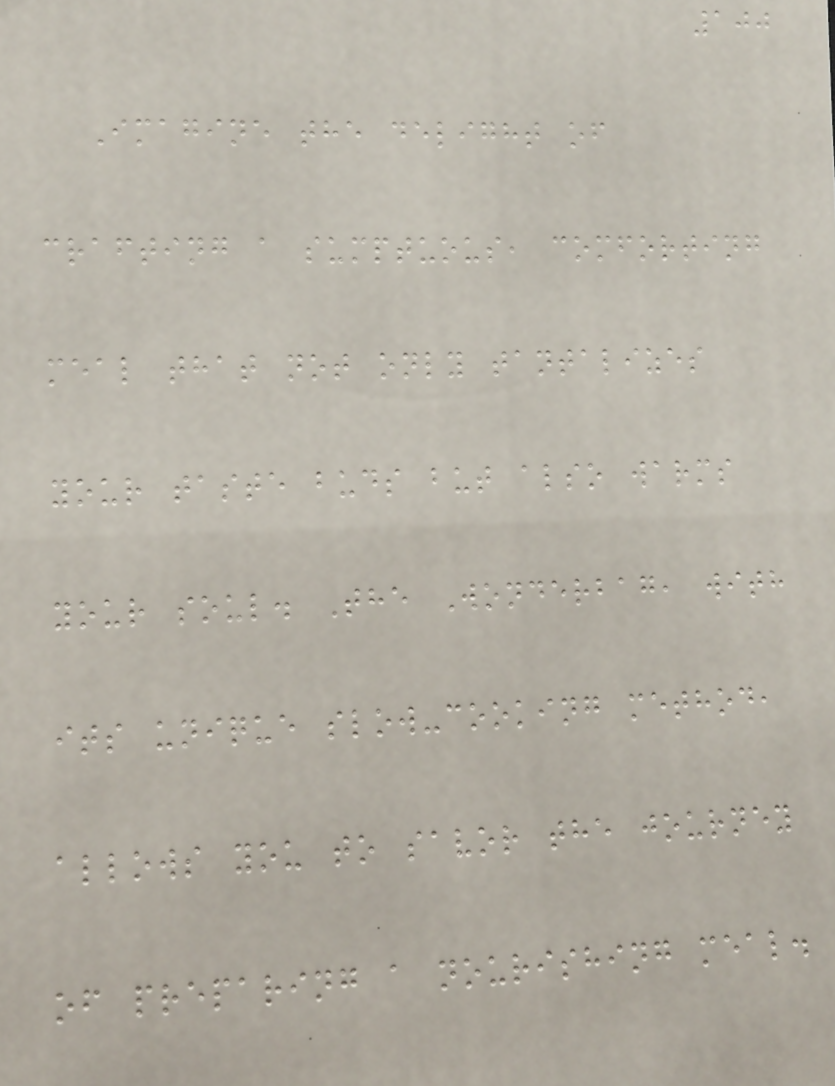100
Imagine the delight of
crafting a sumptuous, comforting
meal that not only tantalizes
your taste buds but also warms
your soul. The Wonderbag, with
its unique slow-cooking method,
allows you to savor the journey
of preparing a nourishing meal.
